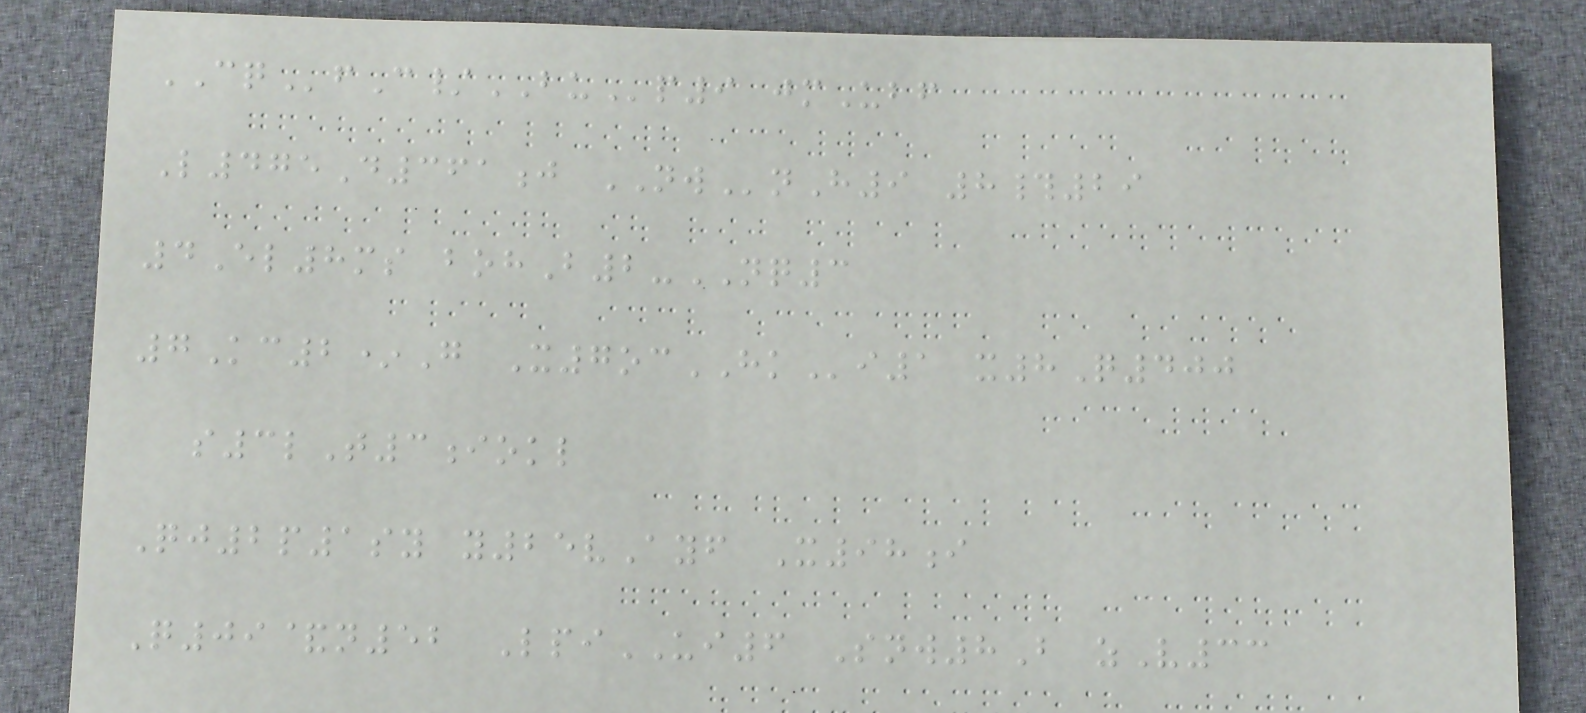CQfC/BUp9 jmUbf
L475D361j NWnH9 8#29
4El8ms bohB2-NQ3
7Kc2*G X7ocHKi1 x8Q400
s3lT3iokl
Qj2p1sy y25vAyf X98i
Q09&n52 LpiUI6 Snw8B zV33
